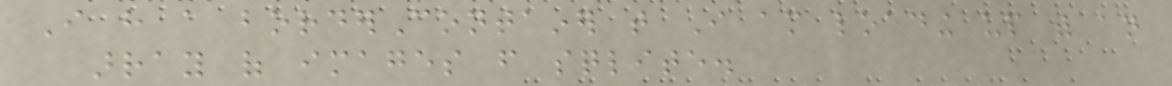I have a borderContainer that I am loading up with an
array of images from sqlite.
